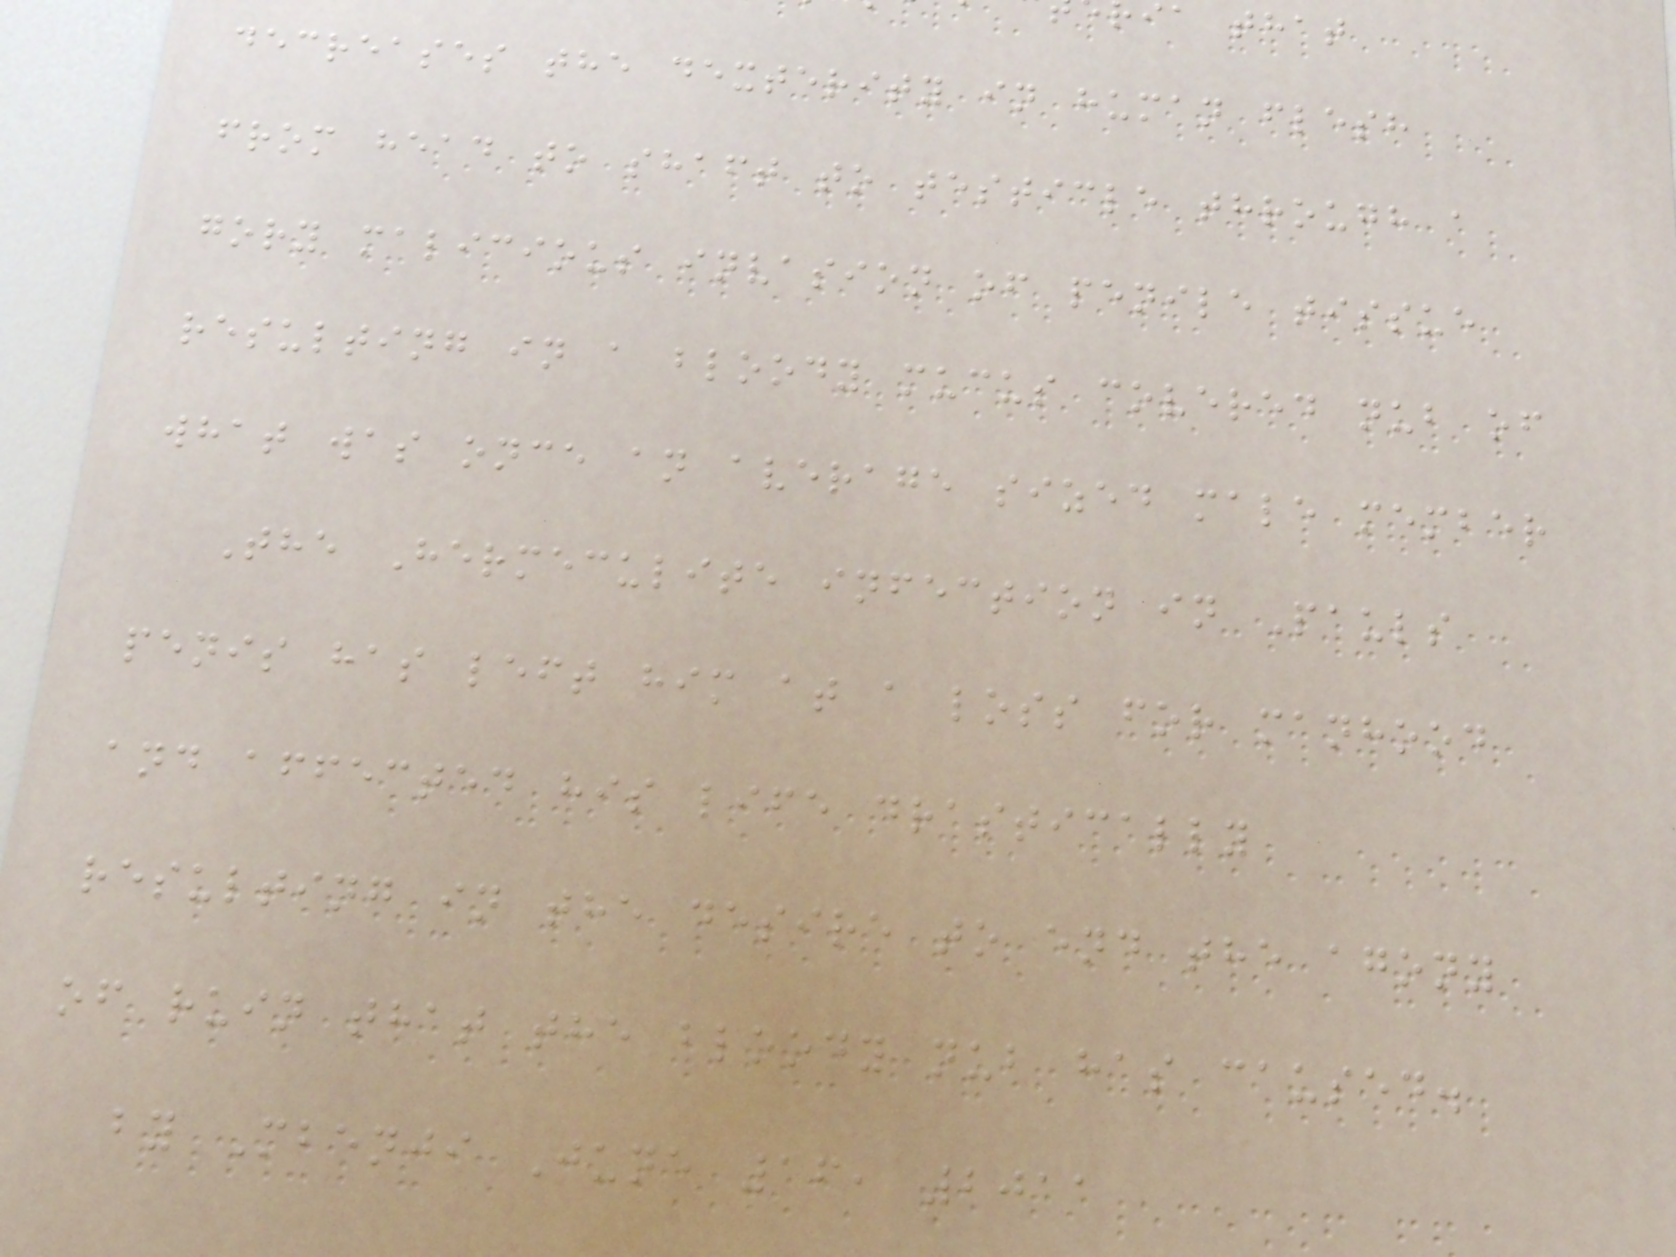decreases the dexterity in human flesh
from head to shaft to testicle through a
gory malicious invasion of penile tissue
resulting in a bloody mucus covered nub of
what was once an average sized male member
The Hermeculite infection in Pauls
penis has left him at a loss for manhood
and affected his life drastically
resulting in the desire to end the agony
of ruin that the bloody nub has caused.
by Mbenji June 16, 2011
